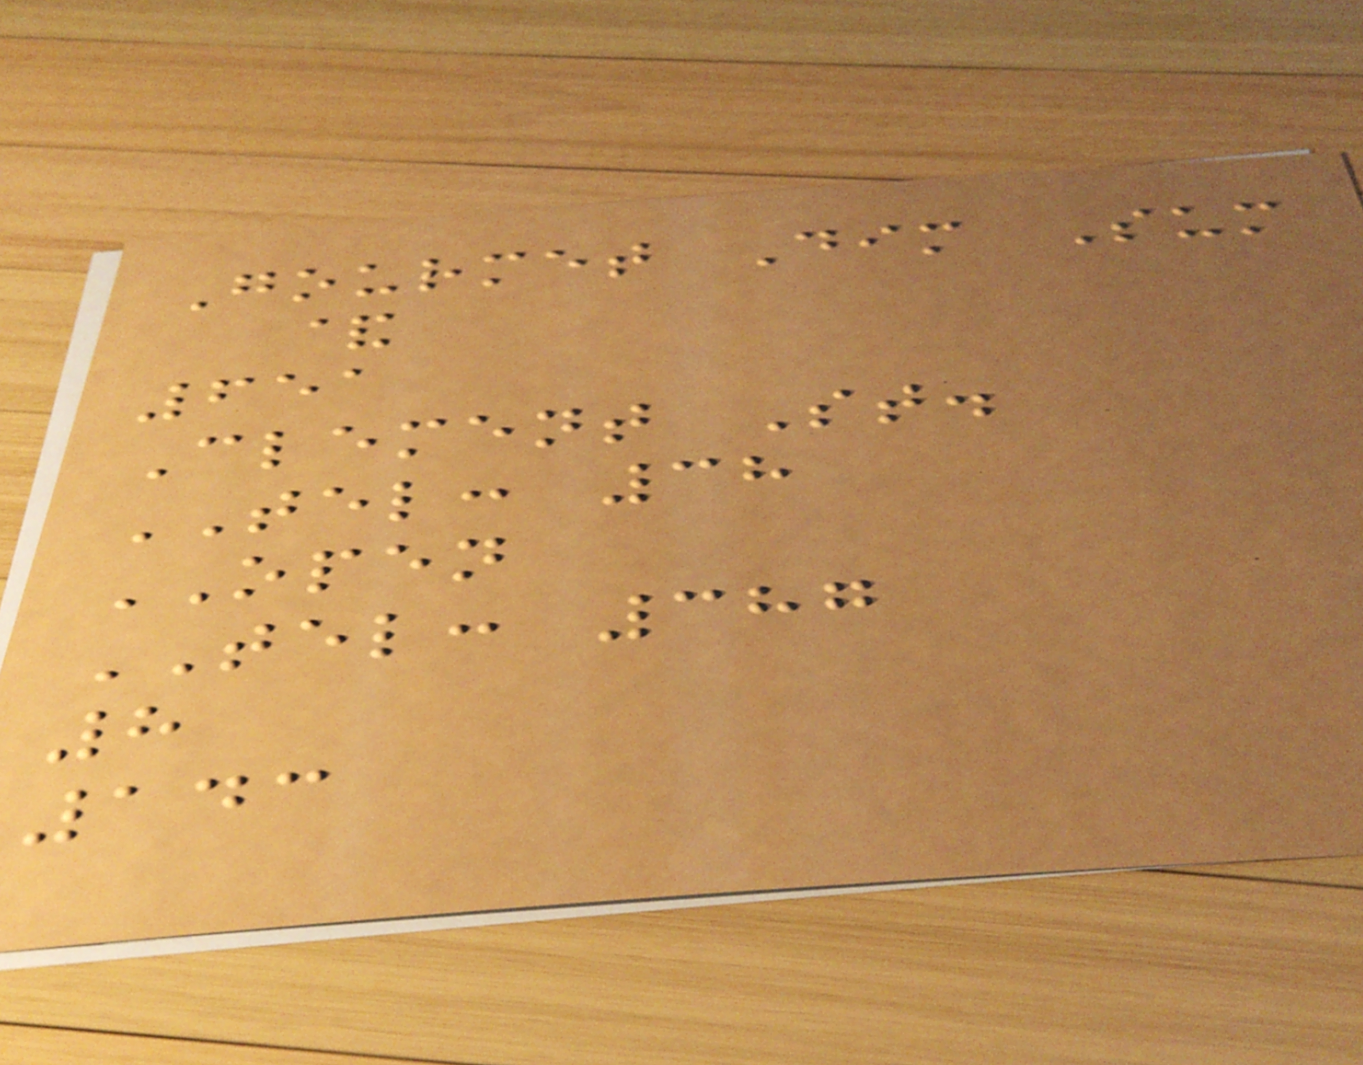Gourmet Dim Sum
&
651
Clement St.
TEL: 38
OPEN
TEL: 387
8
143
